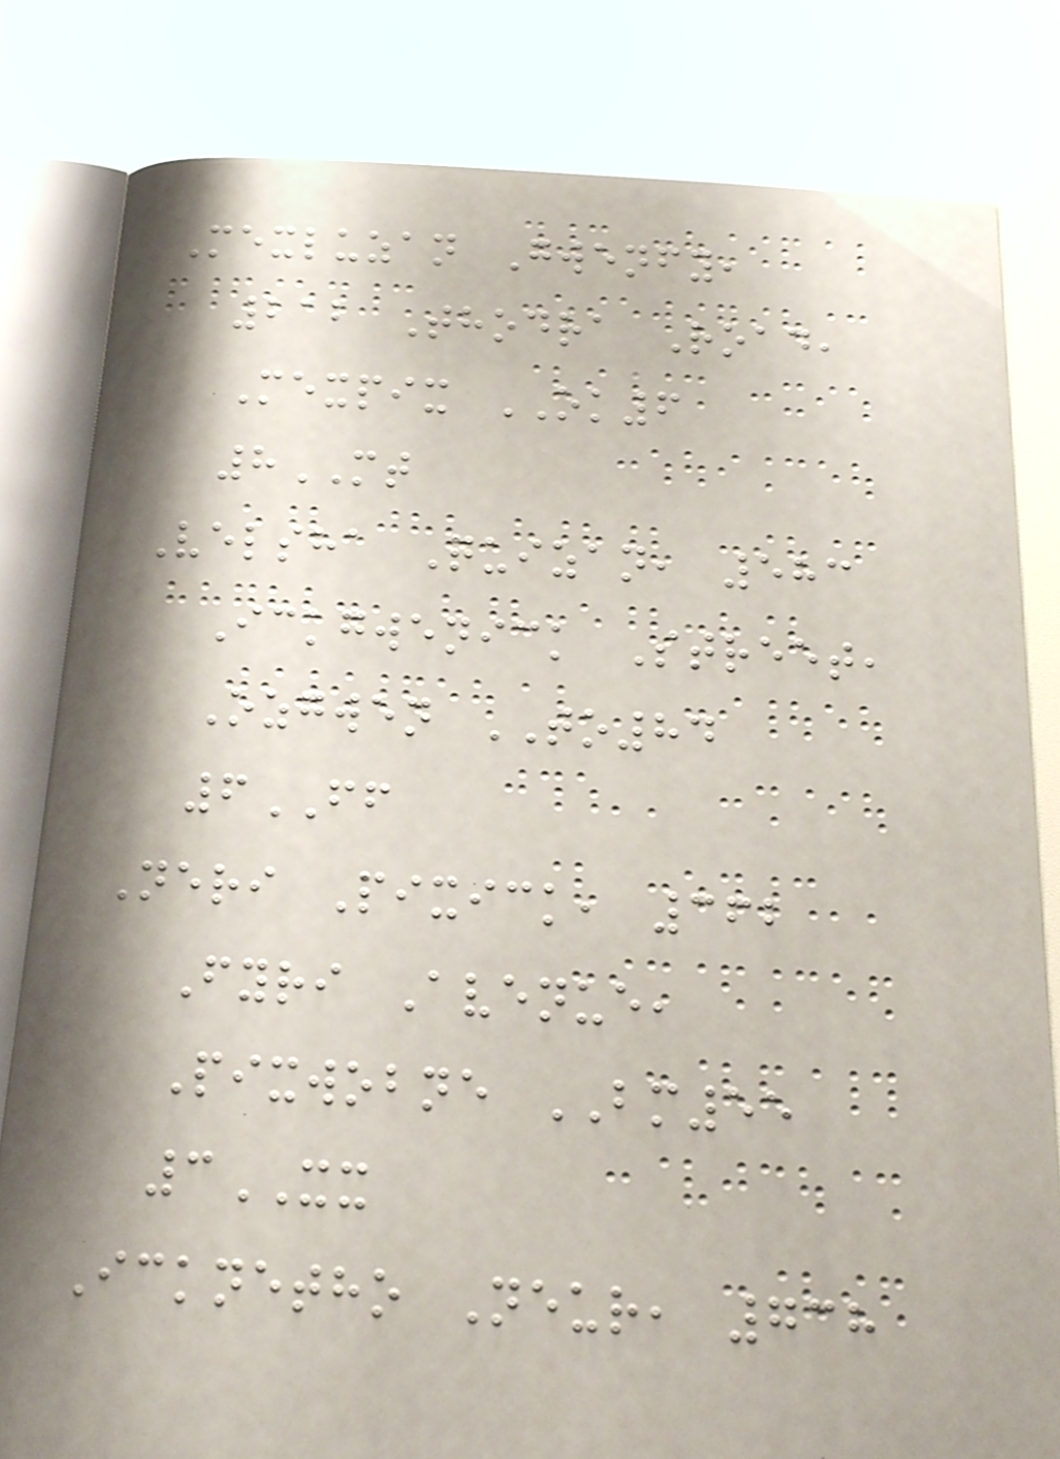Mexluzan Gwenfy,
212 Thodra Road,
Mexpix OK6
8MT
Velsha Quizan, 583
Ickgwenick Street,
Ozgwen TO84
6FF
Neri Pixick, 362
Fyri Avenue,
Pixwobne BM55
3XX
Icknetho Neur, 738
